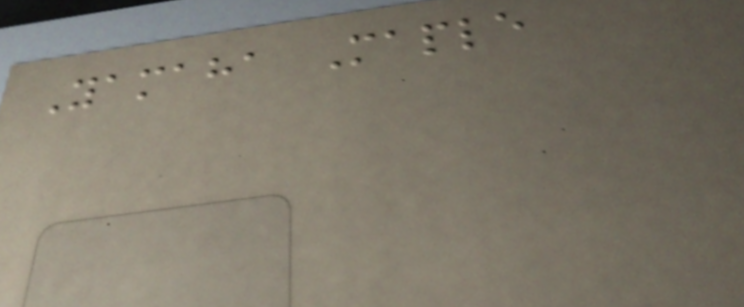Yamaha Maple
